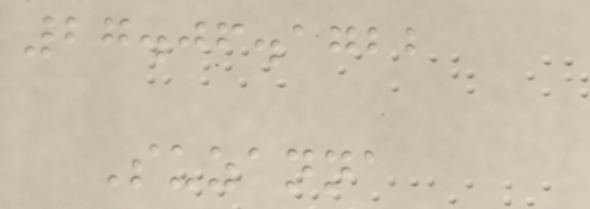27.06.1722
Suzanna
